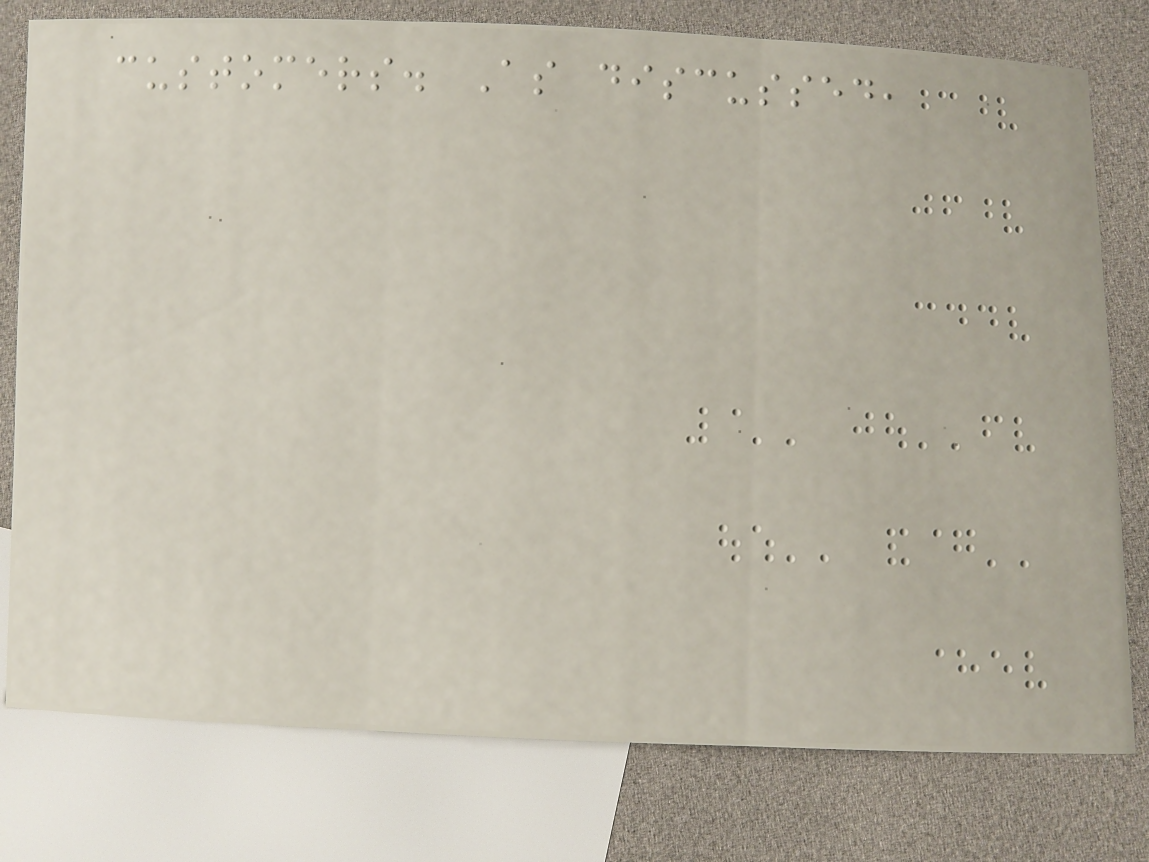customers. As discussed,
